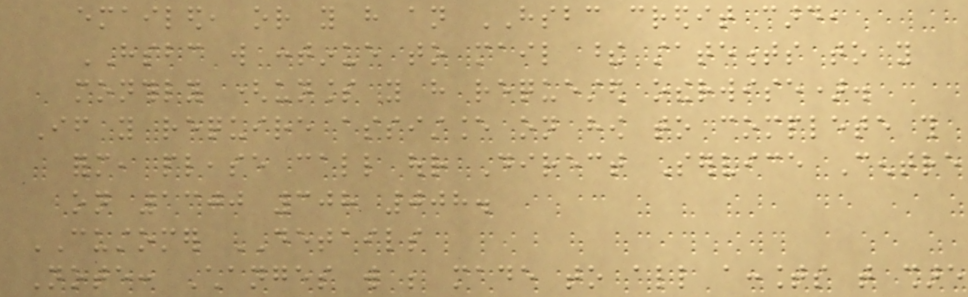emailed, or you have an HSBC credit card,
HSBC will continue to mail these statements to you
monthly (unless you have requested otherwise).
If you require assistance on how to complete this
form, please call our Direct Service Centre
on 1300 308 008.
CUSTOMER DETAILS
Note: Changes will be made to all accounts that share
